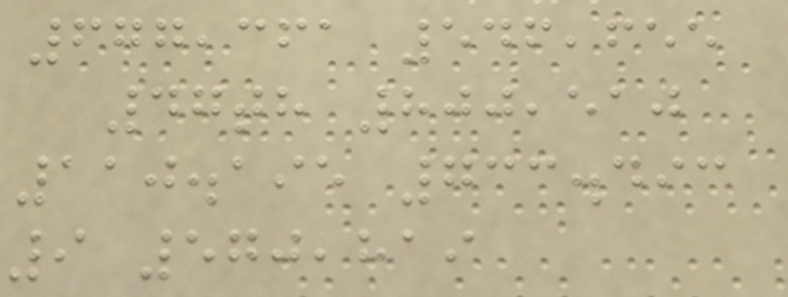677,361 546,655
47th 800,510
110.195 733.493
9 570,819
